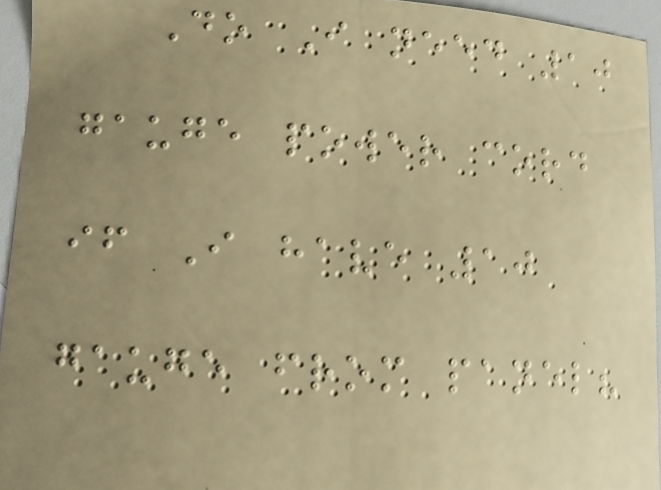Do I need 10
gauge power cord
if I have 10
gauge from panel?
